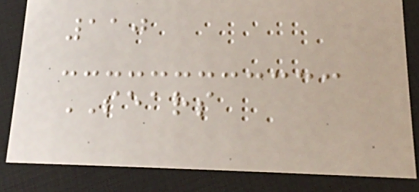110
SEARS
